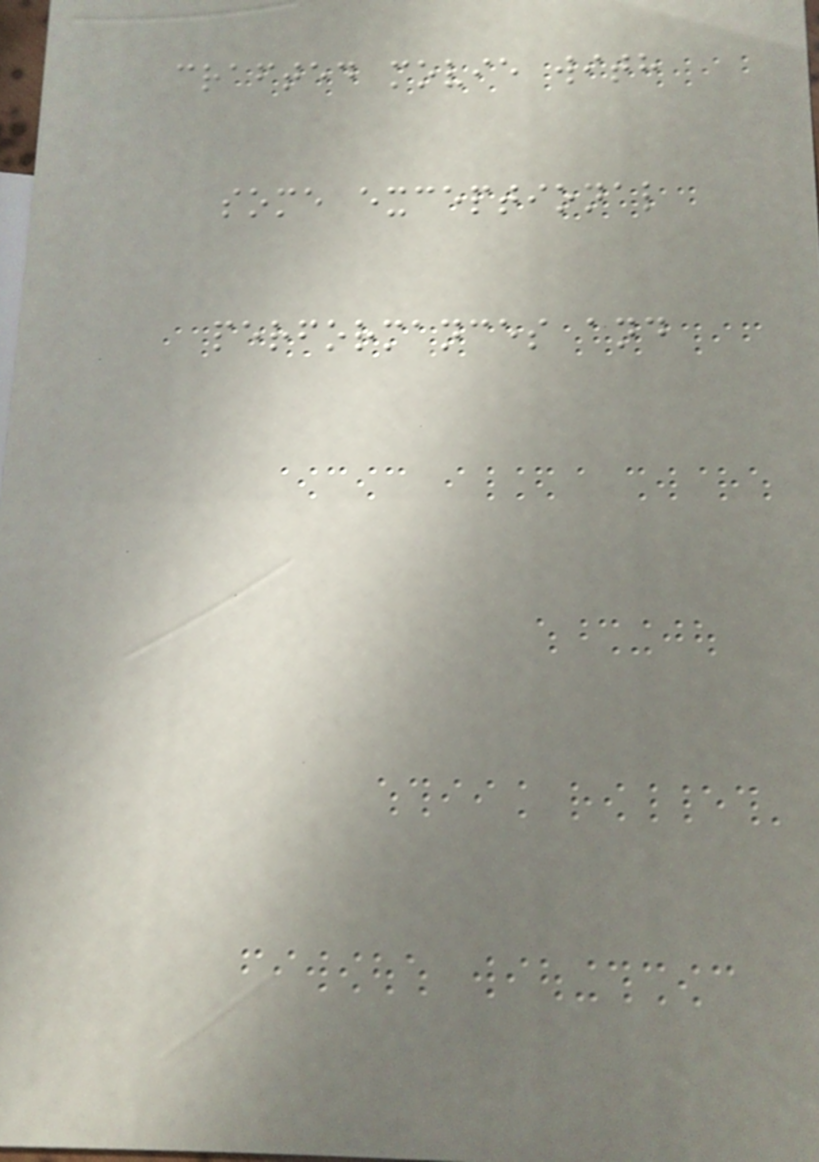crafted movie with
some exceptional
performances and
